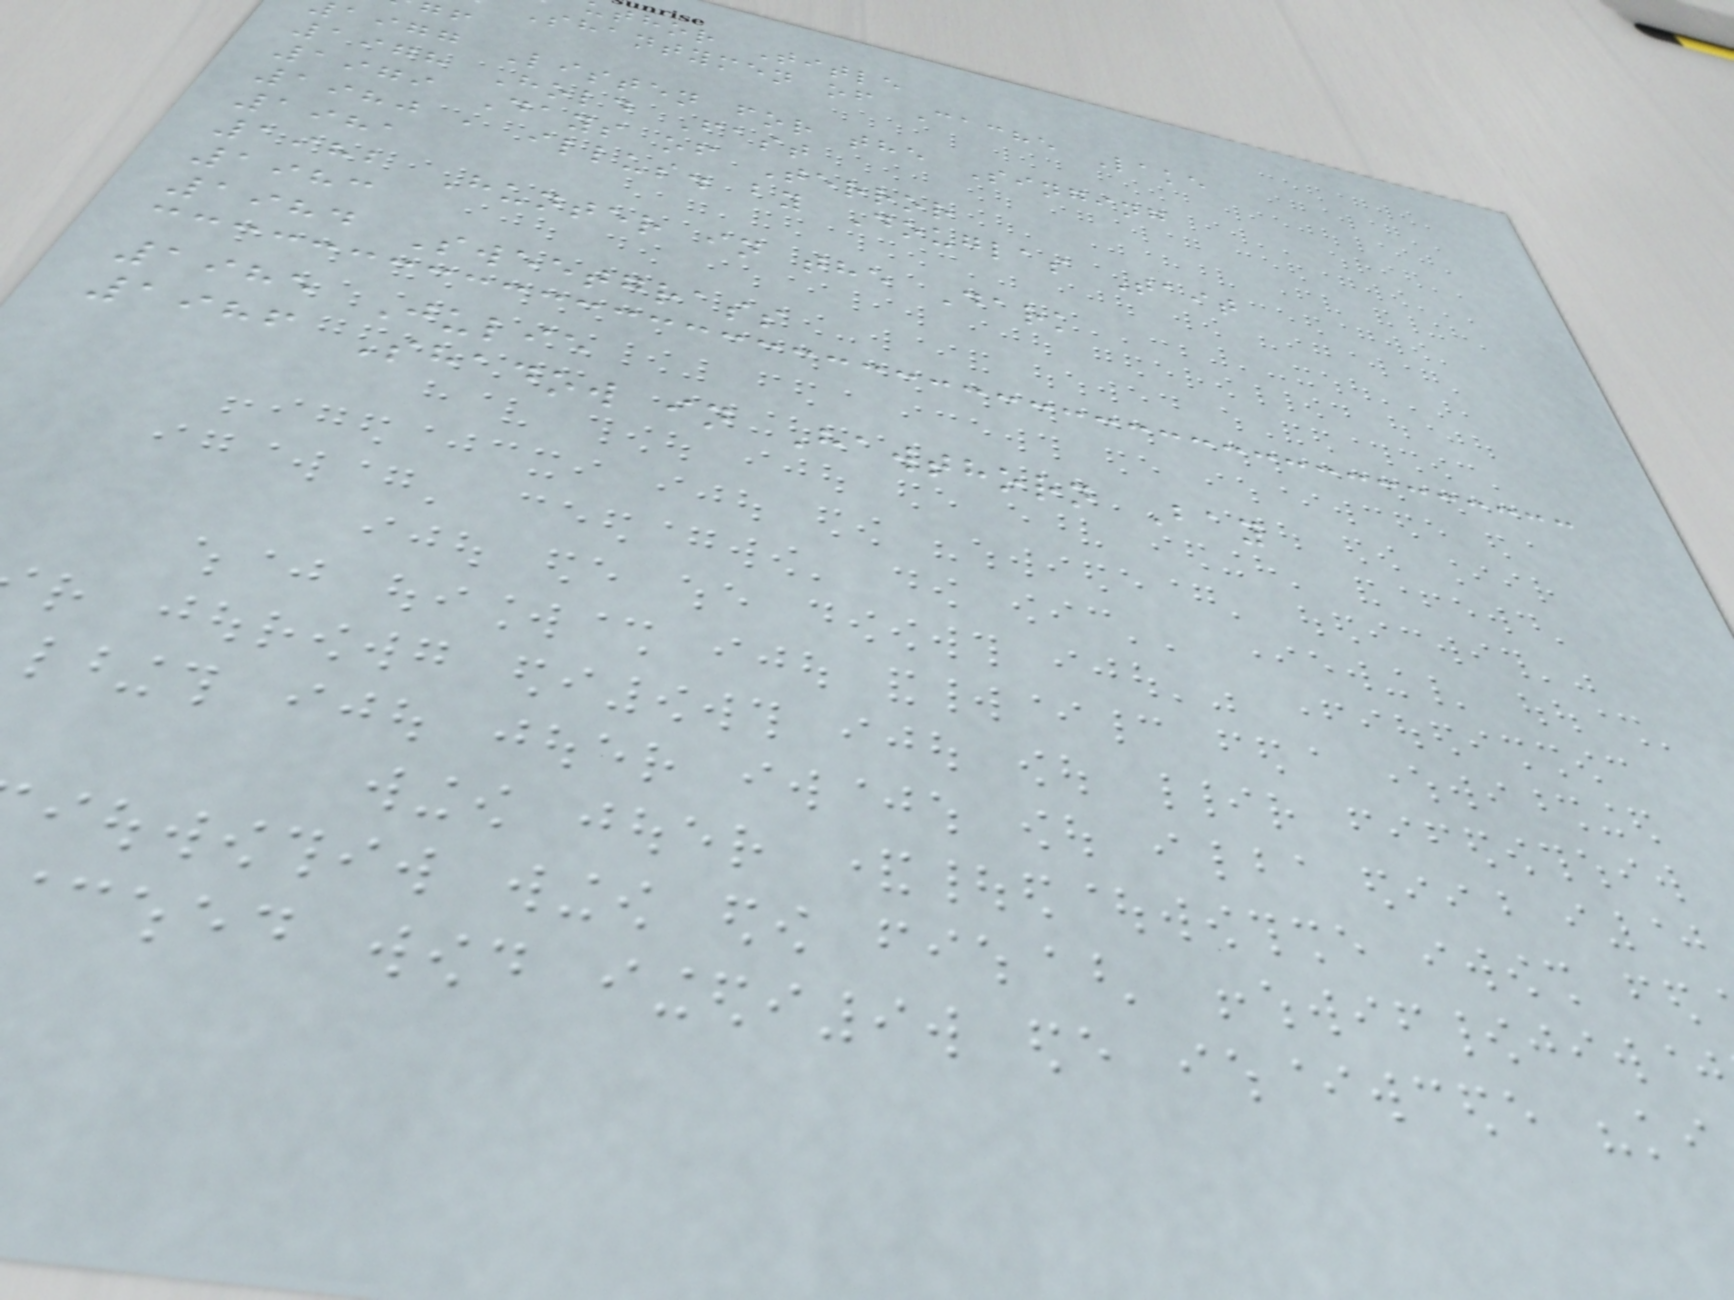thor Title
Shantymen of Cache Lake
aigg Listen for the Singing
1978 Hold Fast
1979 Days of Terror
1980 , illus. by Douglas Tait
1981
1982 Hunter in the Dark
1983
1984 Sweetgrass
1985 Julie
1986 Shadow in Hawthorn Bay
